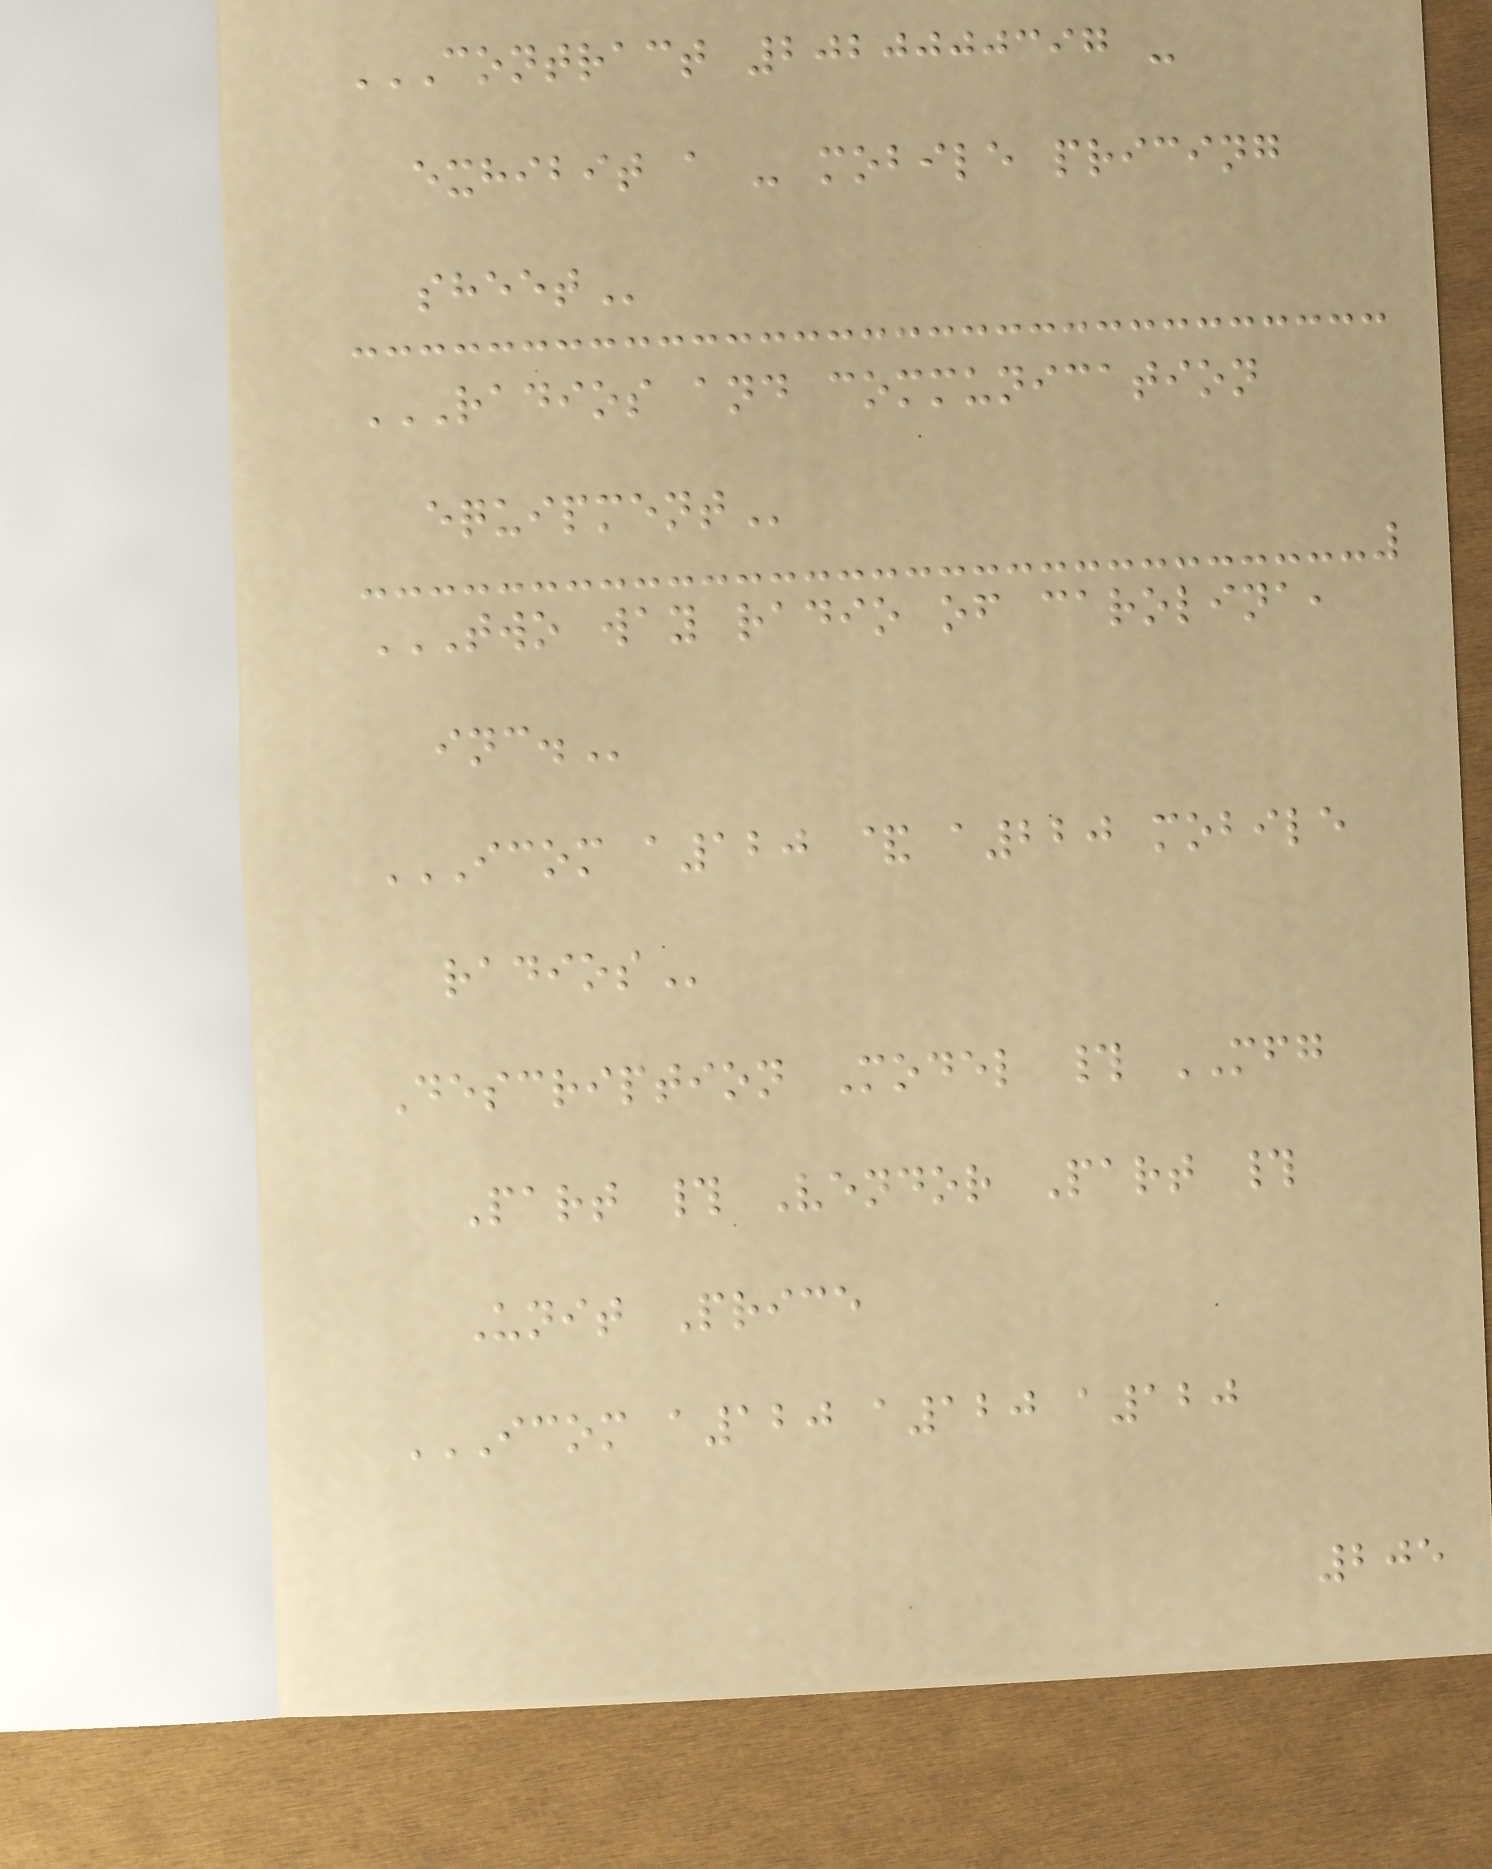CONTRACT 2020000397 -
EXHIBIT A - MOBILE PRICING
SHEET
RADIOS AND COMMUNICATION
EQUIPMENT
TWO WAY RADIO OF CAROLINA,
INC.
ICOM A120 & A220 MOBILE
RADIOS
Description Model # MFG
Part # Vendor Part #
Unit Price
ICOM A120 A120 A120
205
